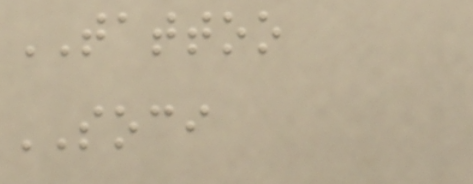TATTOO
SOCI
